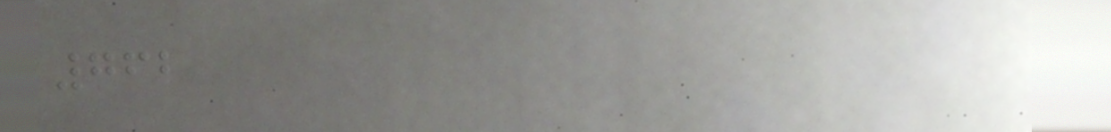762
